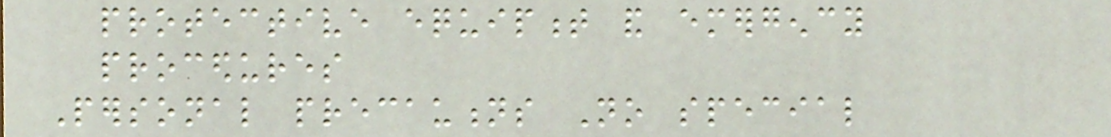protective equipment and emergency
procedures
Personal precautions No special
